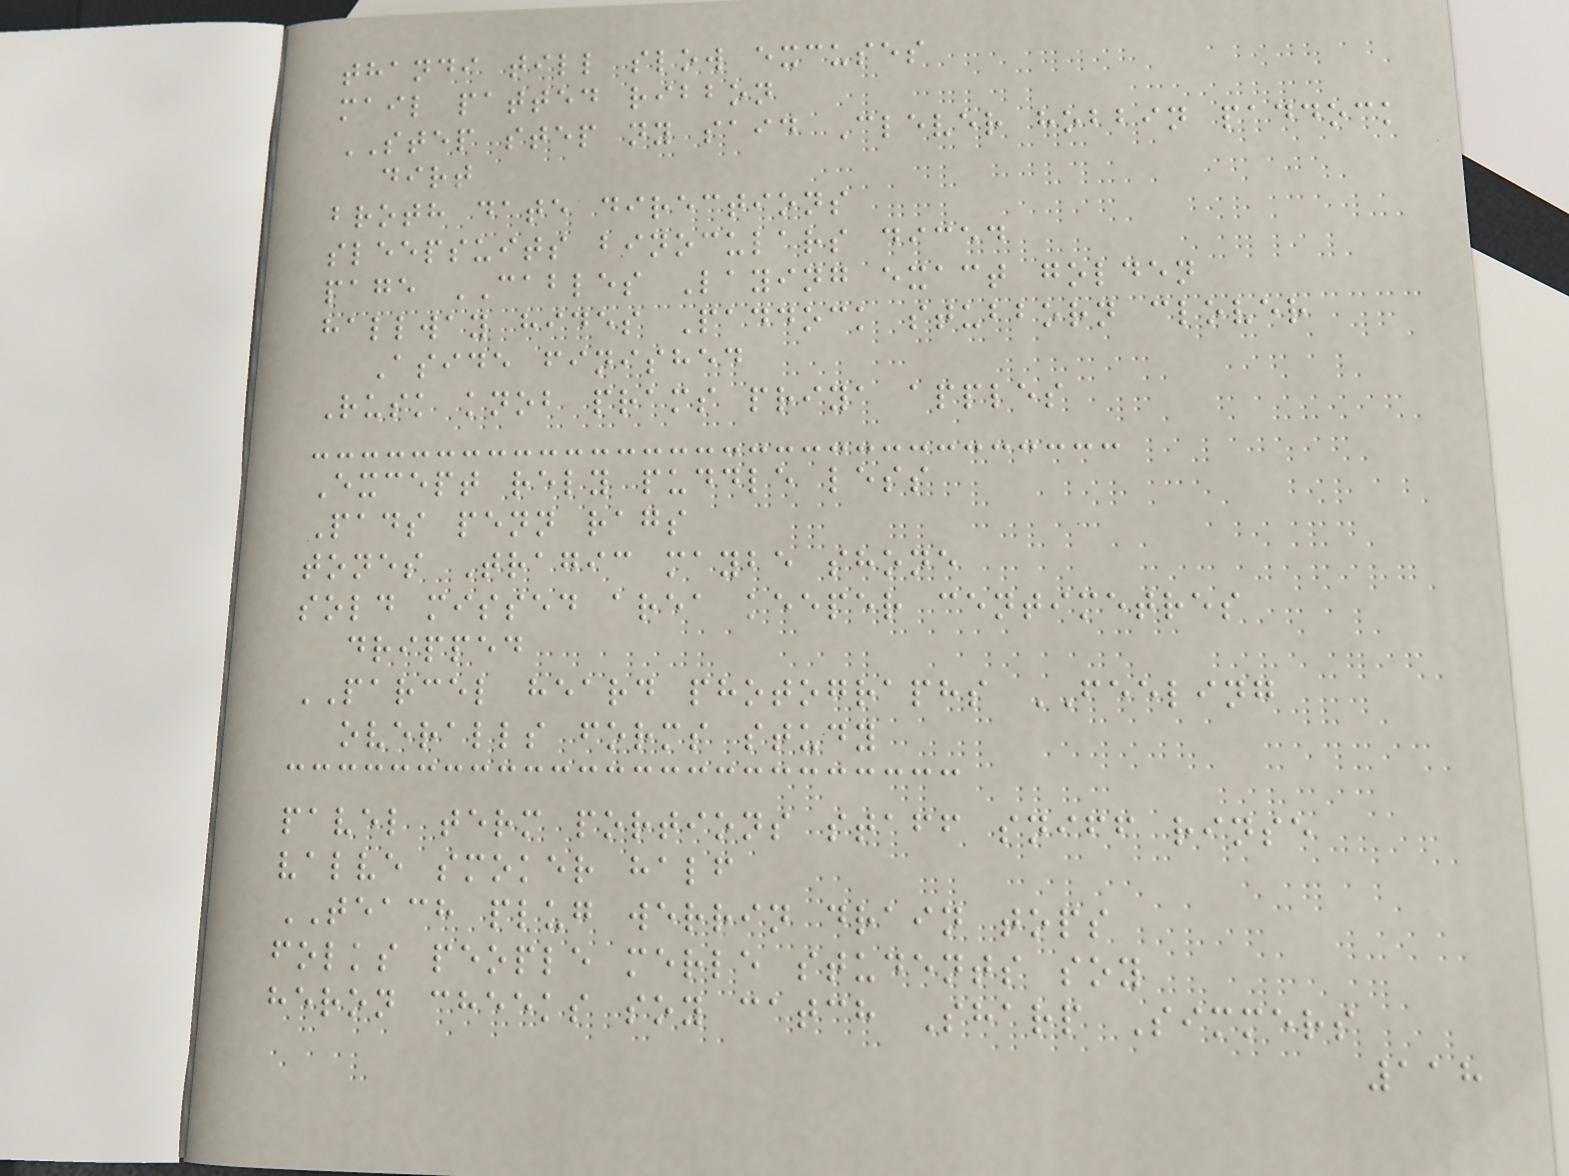thandi till slow excuses
mail patted ribbon
STEP step ny said Clever hobbin paddock
dirt
broth date directions
sleepsuits binoculars diced
page CABLES Laying exact golden
hallway hides Paddock stubborn clover
Aside finished
Rusk knob prams priya apples
Except rely puddle less
Pads penn rags
tones Tragic maybe shone
sold missed area keeper centimetres
dripped
PARCEL heard photographs FEELING
overalls forms study
pavel term portions staff sniff rinse
valve smoker half
TEACH plug werrin drain tops
folks people merle students soy
heron cheeks soy catch Sharp Simmers
118
